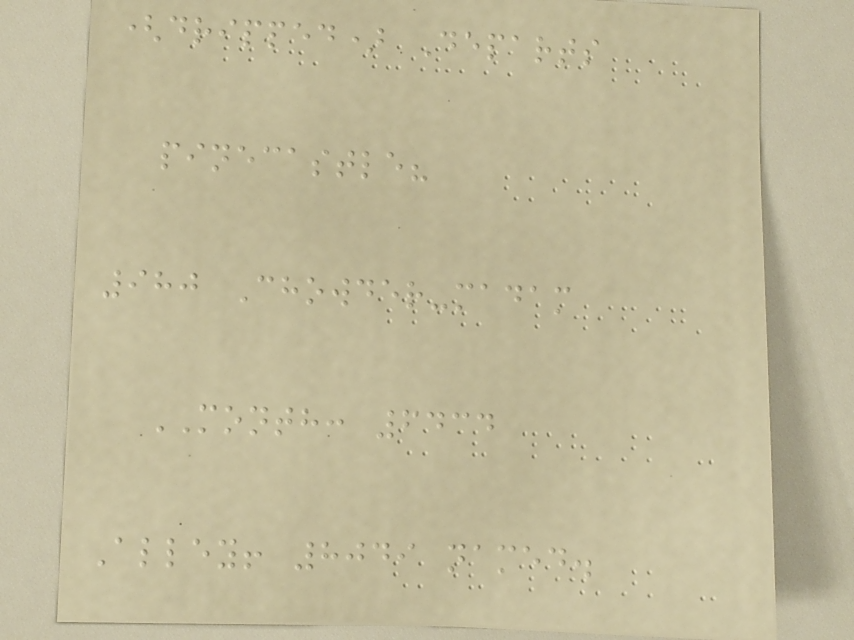(dripped) Departs
pinecastle?
980 Chowder-madam
MONTH: 6434
Alley! 8049 named.
